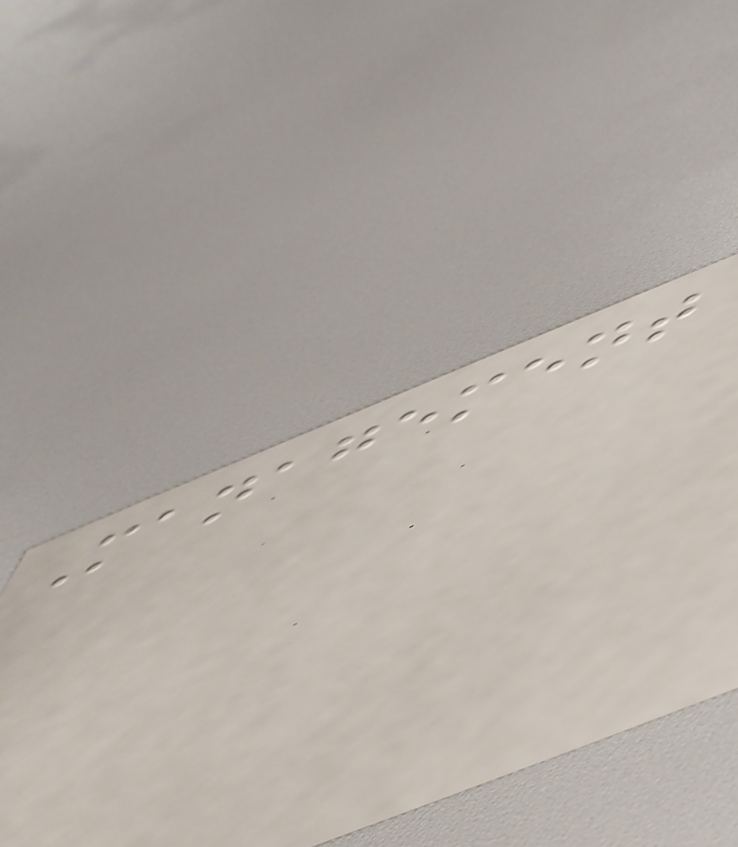Management
